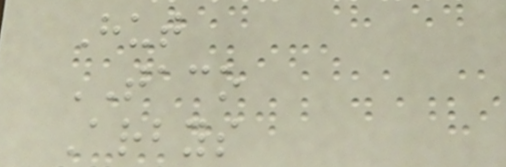Hut
TACO
Arbys
